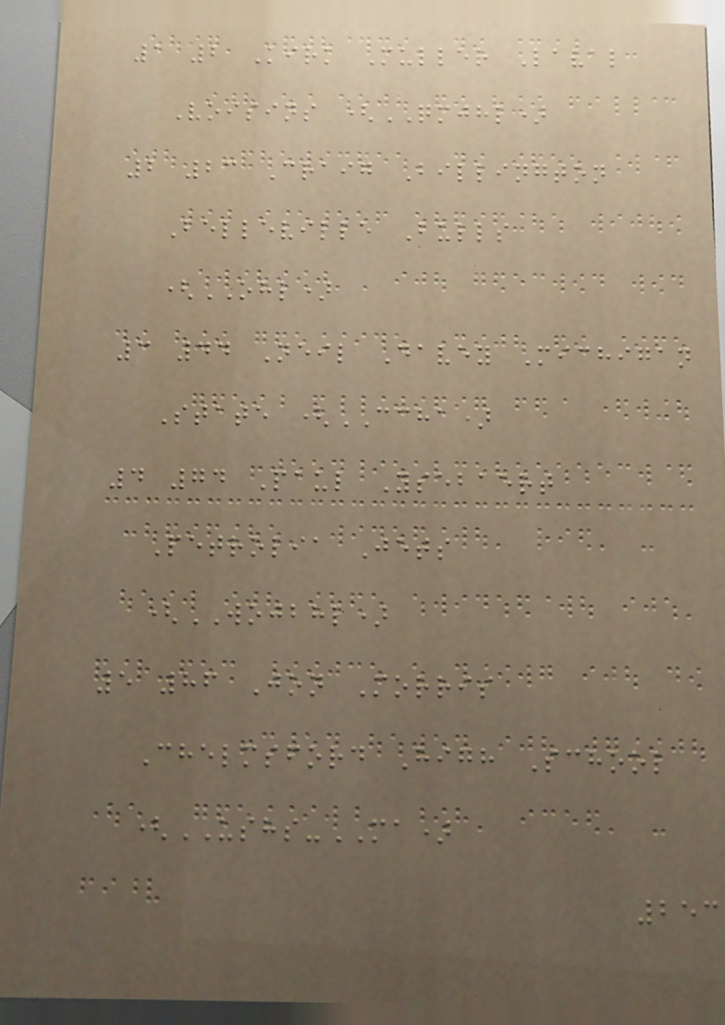1 2 Kirk Muller Laval
Voisins (QMJHL)
2 23 Craig Billington
Belleville Bulls
(OHL)
3 44 Neil Davey Michigan
State (CCHA)
4 74 Paul Ysebaert
Petrolia Jets
(WOJBHL)
5 86 Jon Morris
Chelmsford High School
(USHS-MA)
253
